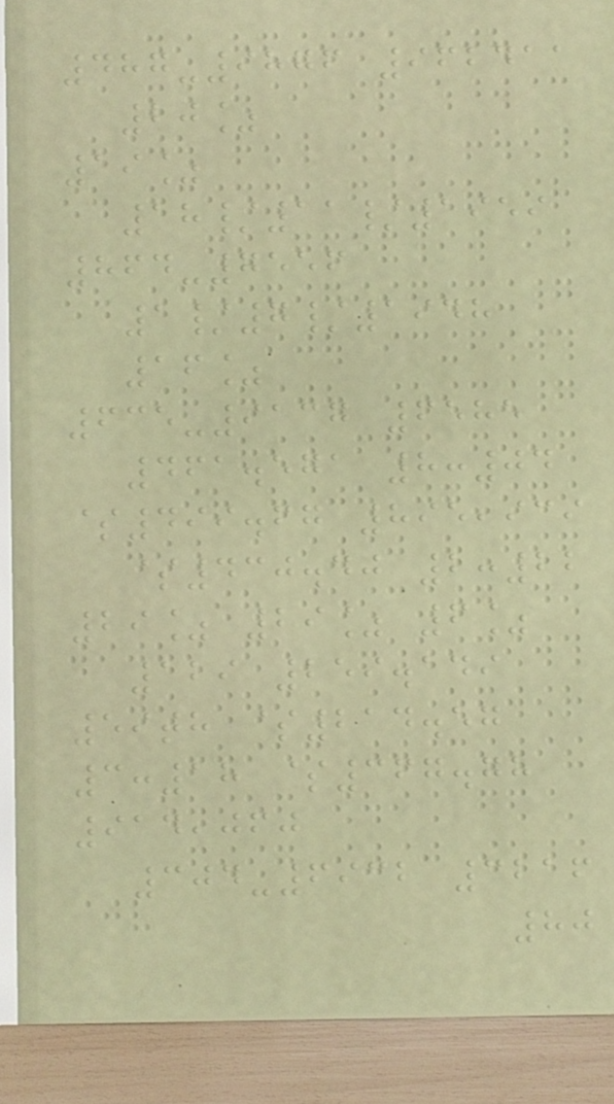487-9876 962411
20%
19%
18/11/1959
864-7556
1/7/1948
16%
635-9137 6585
461.571 8:04
$499.67 895,939
$430.40 2:22
29% 29% 6%
129 259.149
59th $214.57
3:18 $367.78
914,060
304-6932 3216
80
